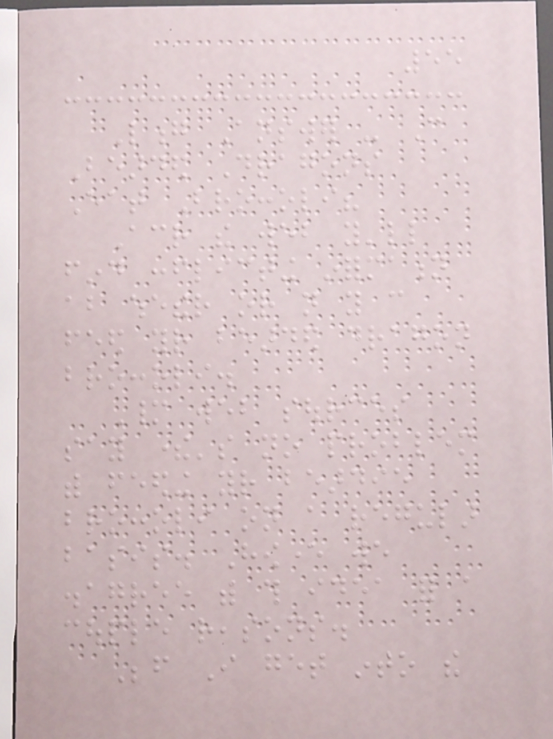55
Long Answer - Can
Bearded Dragons
Eat Broccoli?
Across the web you'll
find conflicting information
about whether or not you can
feed your bearded dragon
broccoli.
Many web sources
say there's no problem
with feeding your beardie
broccoli on a regular
basis. However we
disagree with this idea for a
couple reasons.
Before I get into the
